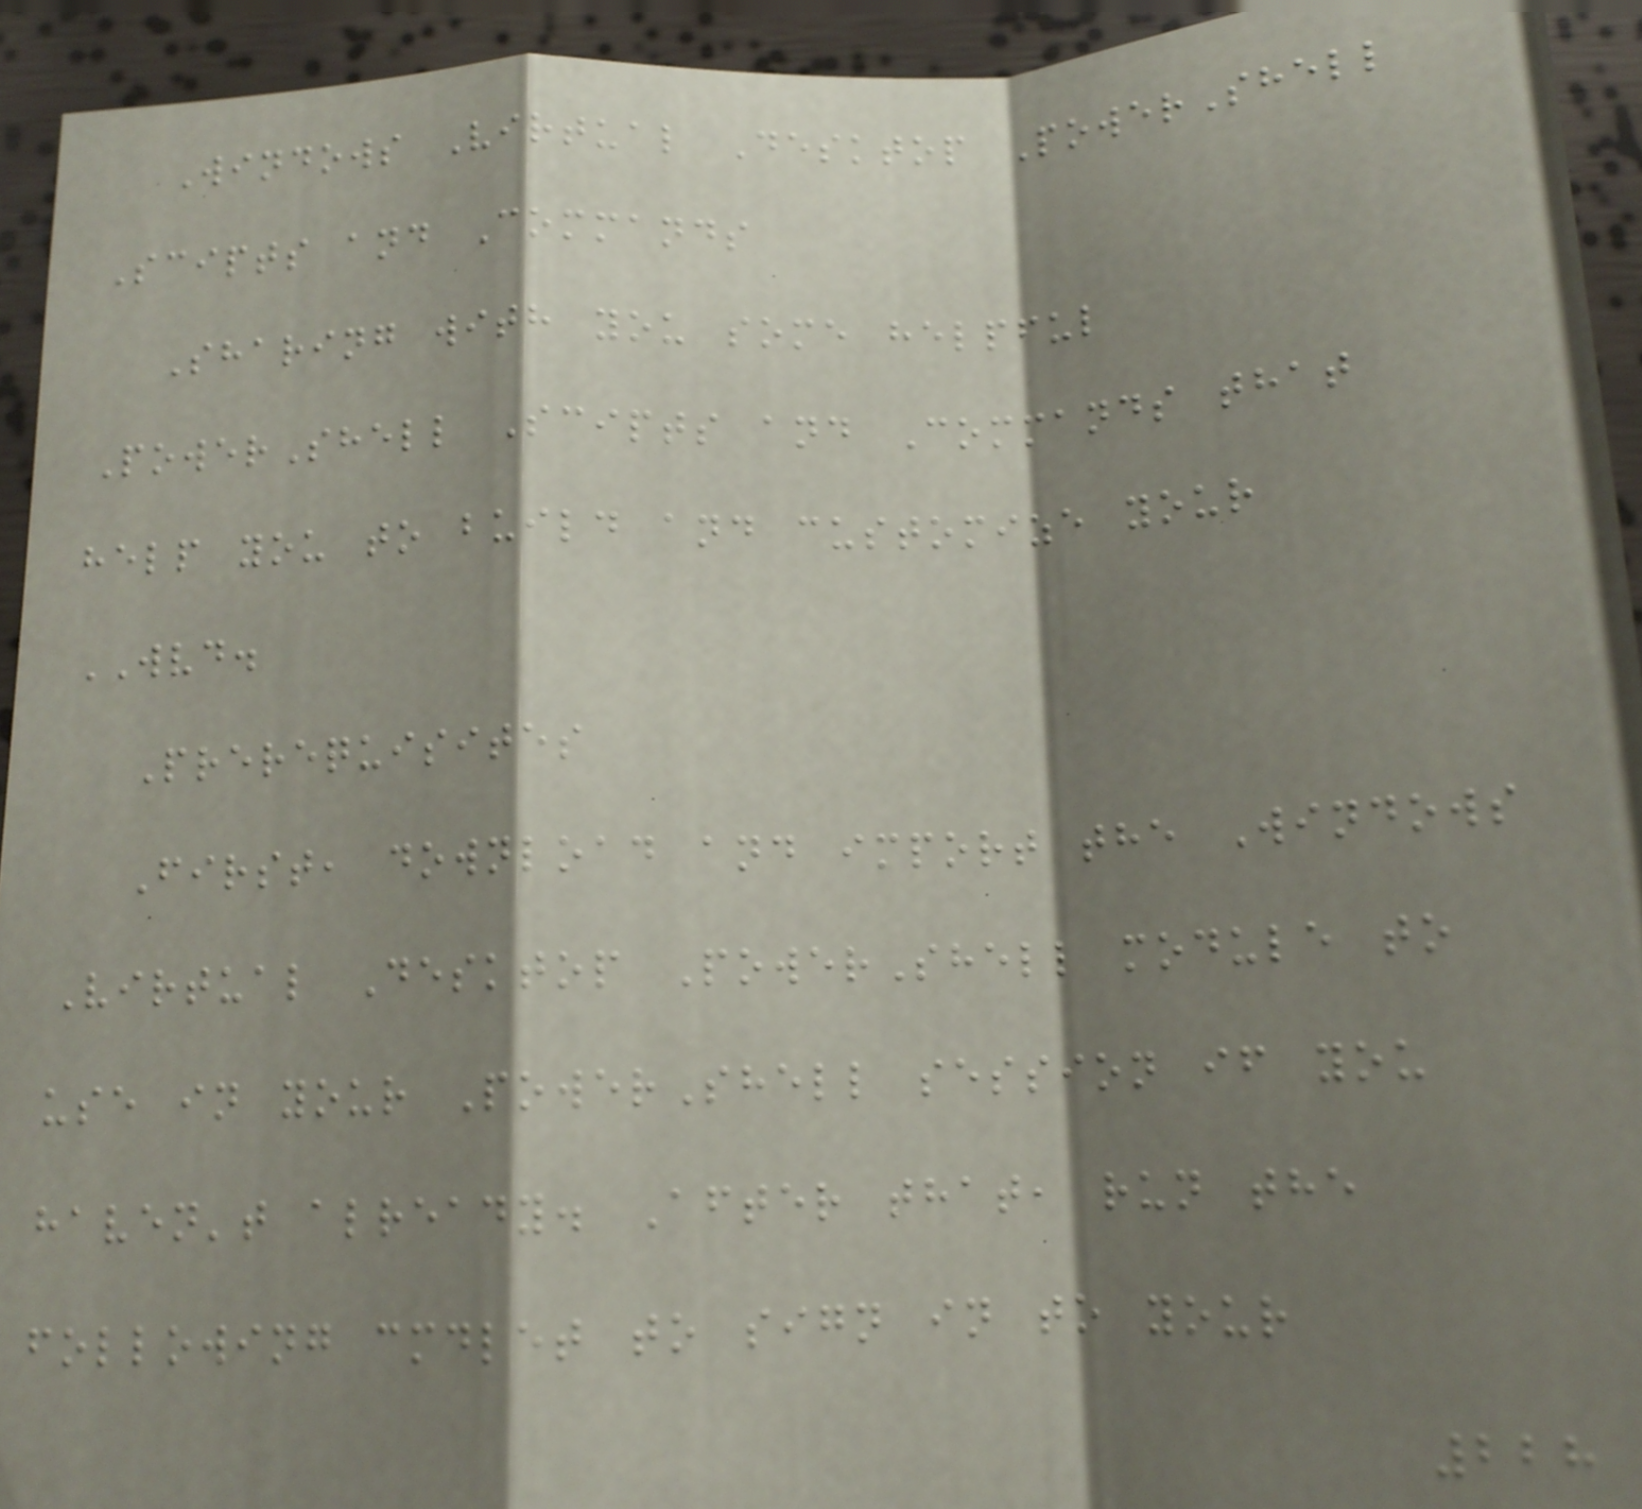Windows Virtual Desktop PowerShell
Scipts and Commands
Sharing with you some helpful
PowerShell Scipts and Commands that
help you to build and customize your
WVD.
Prerequisites
First, download and import the Windows
Virtual Desktop PowerShell module to
use in your PowerShell session if you
haven't already. After that, run the
following cmdlet to sign in to your
228
